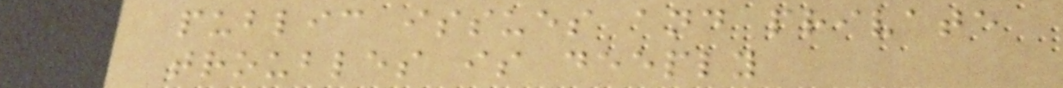public issues and private
troubles is deeply
